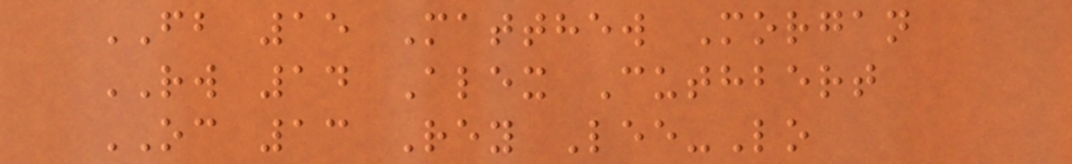FB 15 Matthew Morgan
RW 14 Alex Cuthbert
OC 13 Rey Lee-Lo
